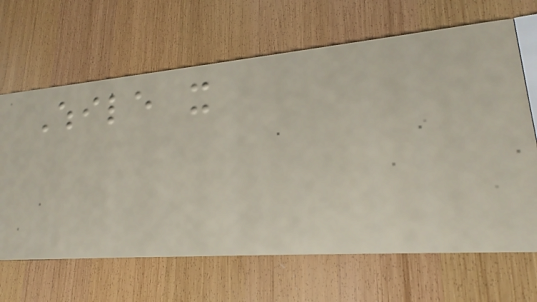While it
